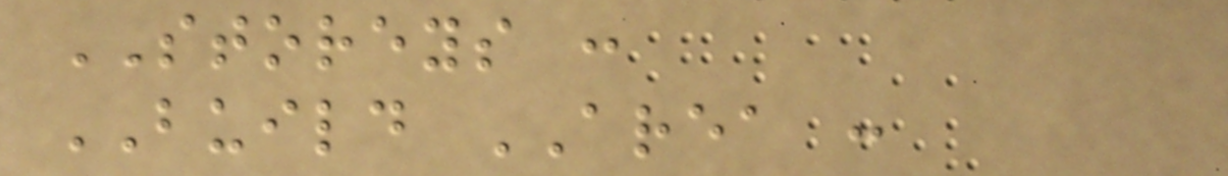STOREYS :
BUILD AREA :
